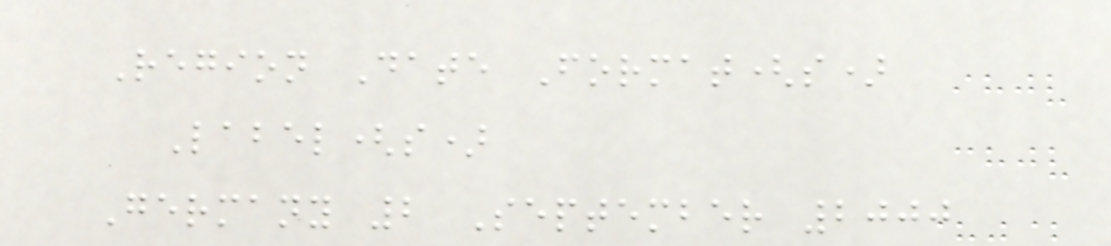Region Date Format(s)
Label(s)
Germany 2 September 2000
